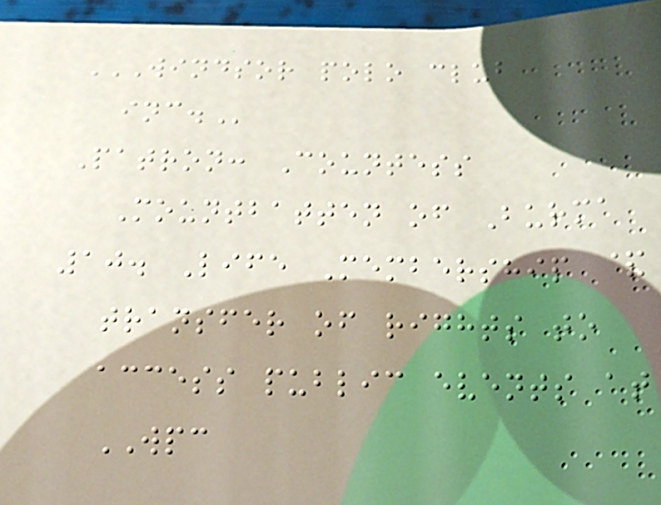WINDSOR POLO CLUB
INC.
Patron: Countess
Mountbatten of Burma
10. Life Membership &
transfer of rights to
access public events at
WPC
